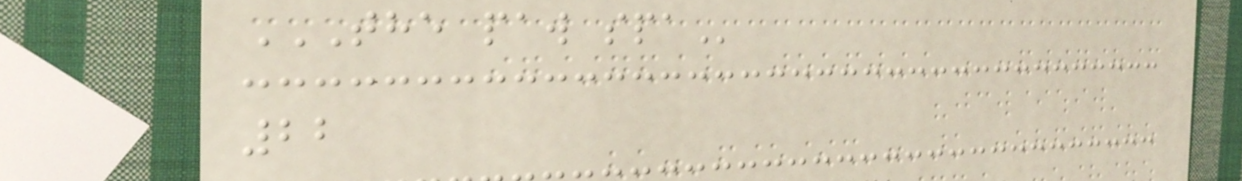THE PAW SPA
22
